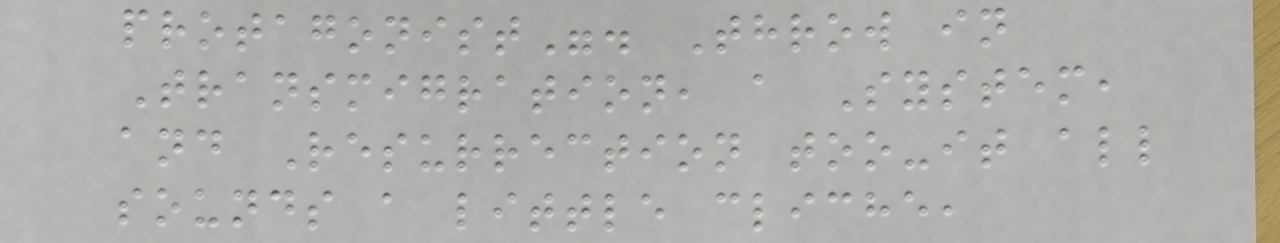protagonist". Throw in
Transmigration, a System,
and Resurrection too-it all
sounds a little cliche,
